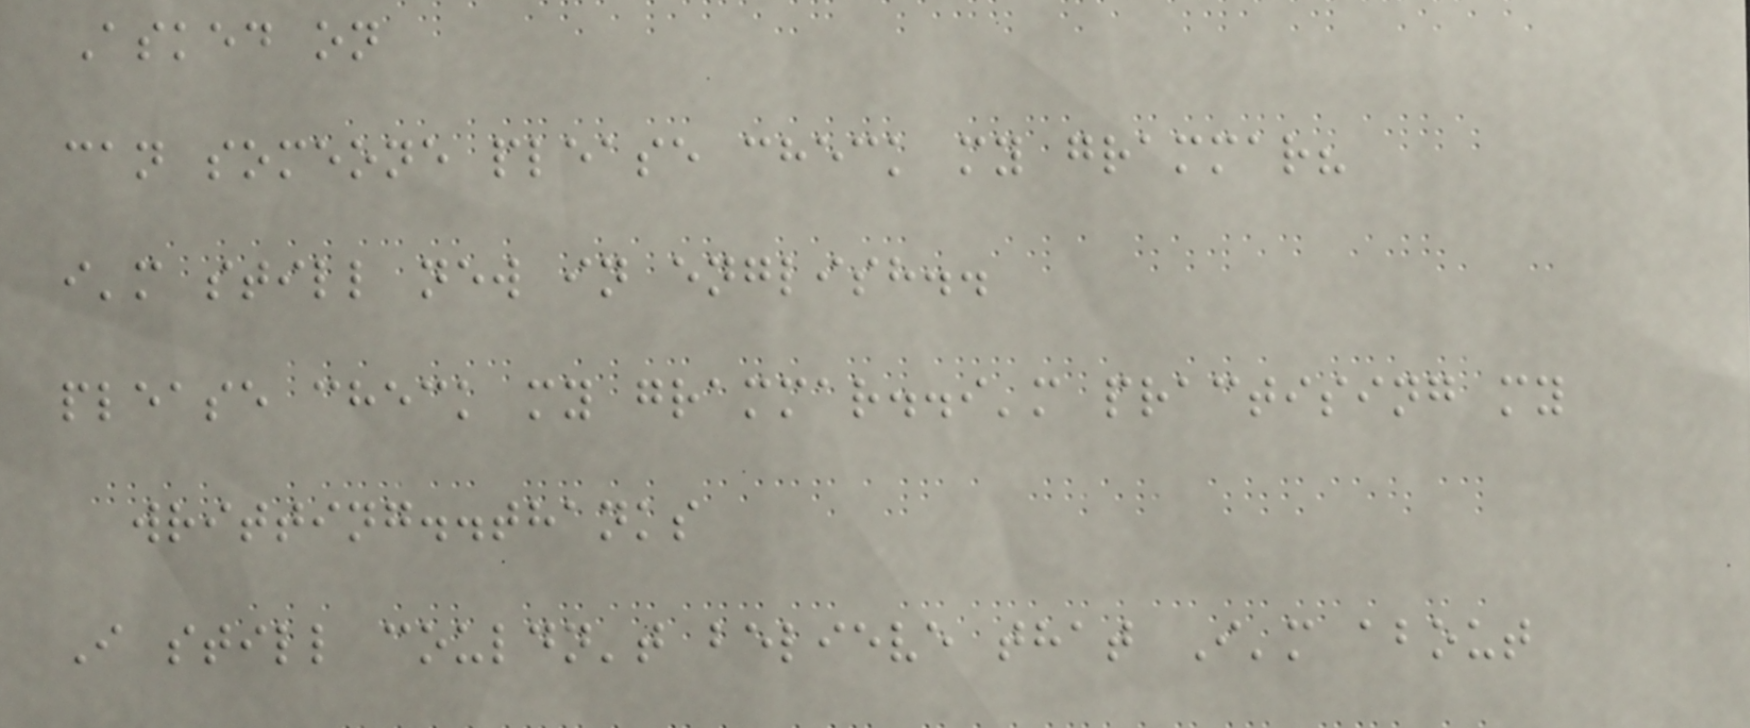Asked on
can someone please check my grammar?
i'm still new in english..
please check my grammar..i'm practising my
writting..thanks
I still couldn't believe that I'm about
